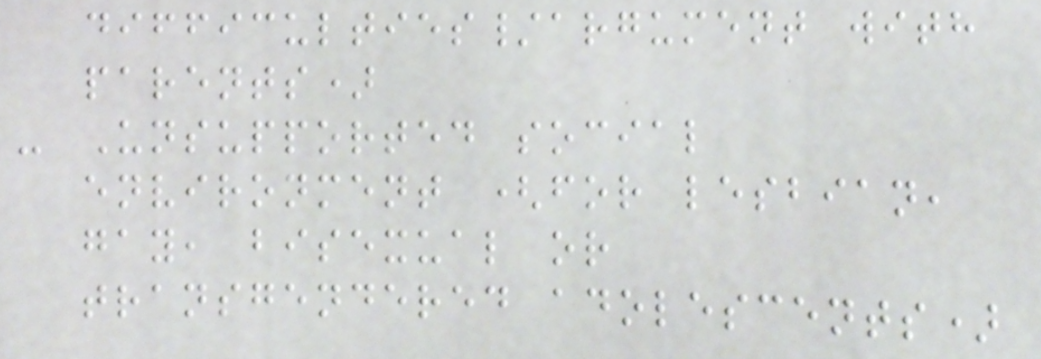difficulties/argument with
parents)
- Unsupported social
environment (for lesbian,
gay, bisexual or
transgendered adolescents)
